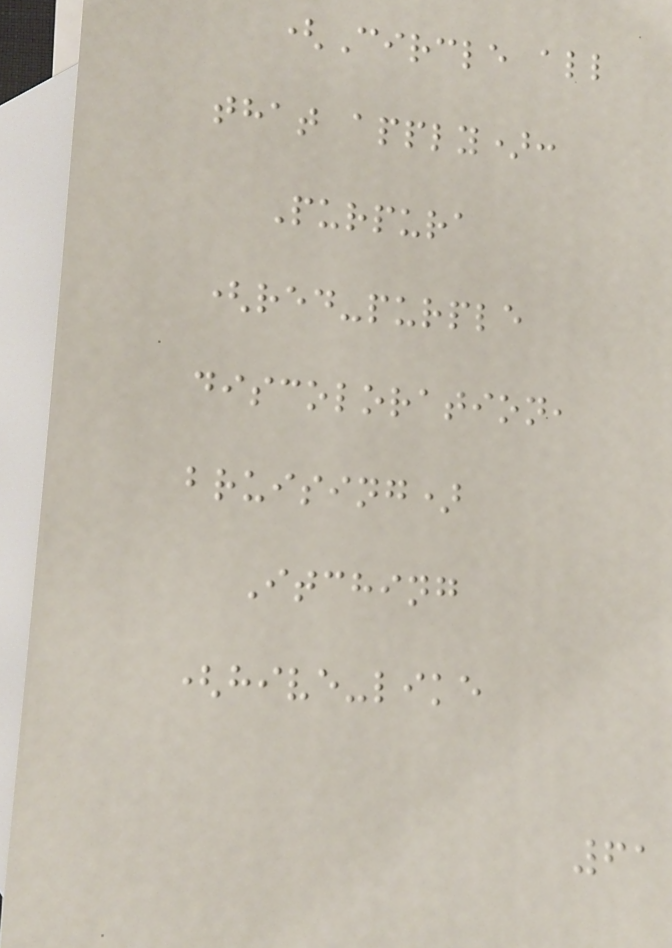(Circle all
that apply):
Purpura
(red-purple
discoloration,
bruising)
Itching
(hive-like
61
